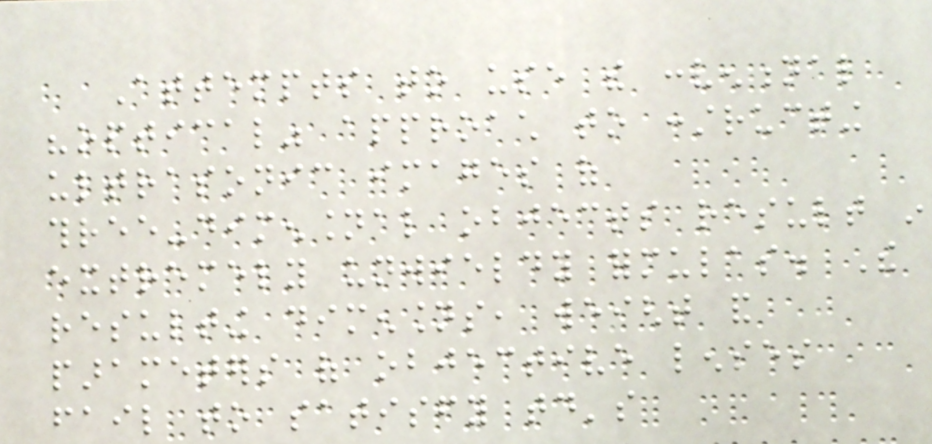Attempts to use the conventional
"optical" approach to constructing
ultrasonic images of
three-dimensional objects result in
extremely unwieldy formulas. The
resulting dimensions, weight and
parameters of objective lenses
fail to satisfy today's
